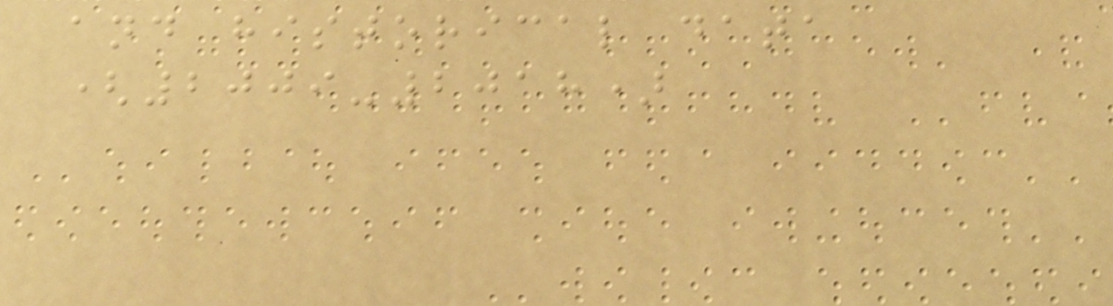and historical data
(2009-2018)
